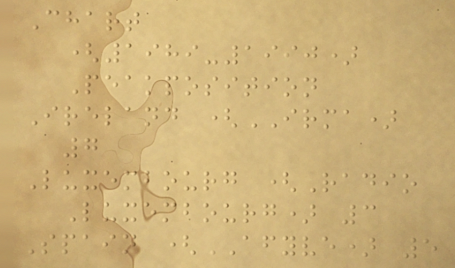Chart
(1989-1990)
Peakposition
Ireland (IRMA)
7
Luxembourg (Radio
Luxembourg) 3
Spain (AFYVE) 5
